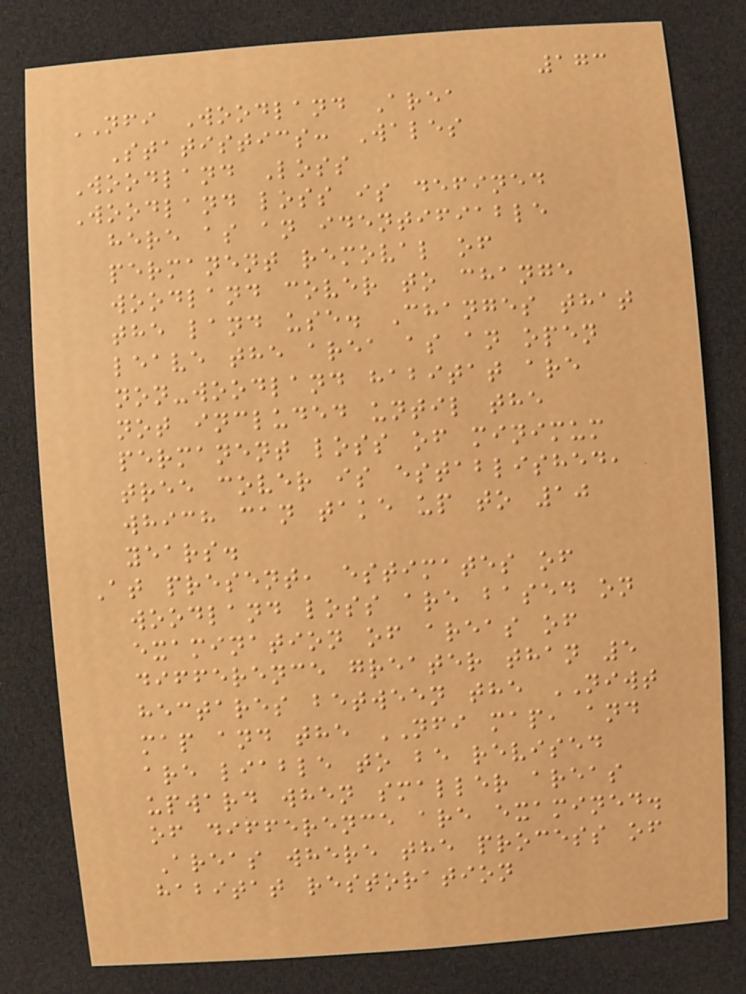173
NFI Woodland Area
Statistics: Wales
Woodland Loss
Woodland loss is defined
here as an identifiable
permanent removal of
woodland cover to change
the land use. Changes that
leave the area as an open
non-woodland habitat are
not included until the
permanent loss of minimum
tree cover is established,
which can take up to 10
years.
At present, estimates of
woodland loss are based on
examination of areas of
difference greater than 5
hectares between the NIWT
map and the NFI map, and
are liable to be revised
upward when smaller areas
of difference are examined.
Areas where the process of
habitat restoration
